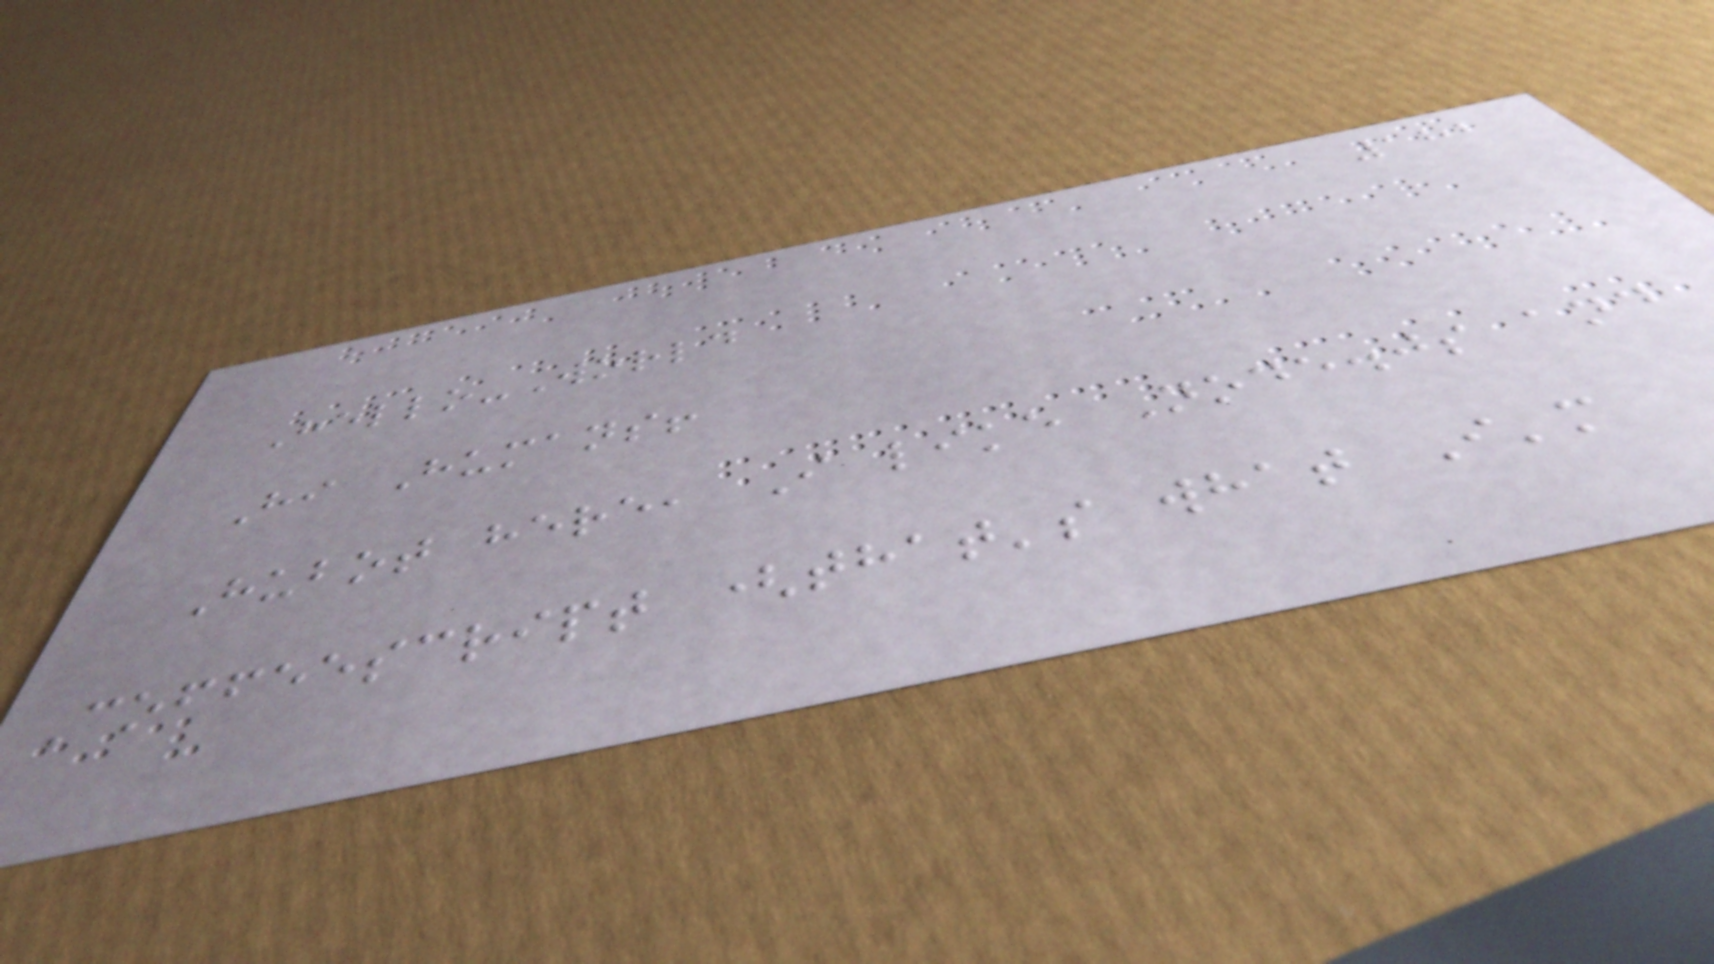182
Hello-World
Hi Humans!
Hubot here, I like Node.js and
Coffeescript (that's what I'm
